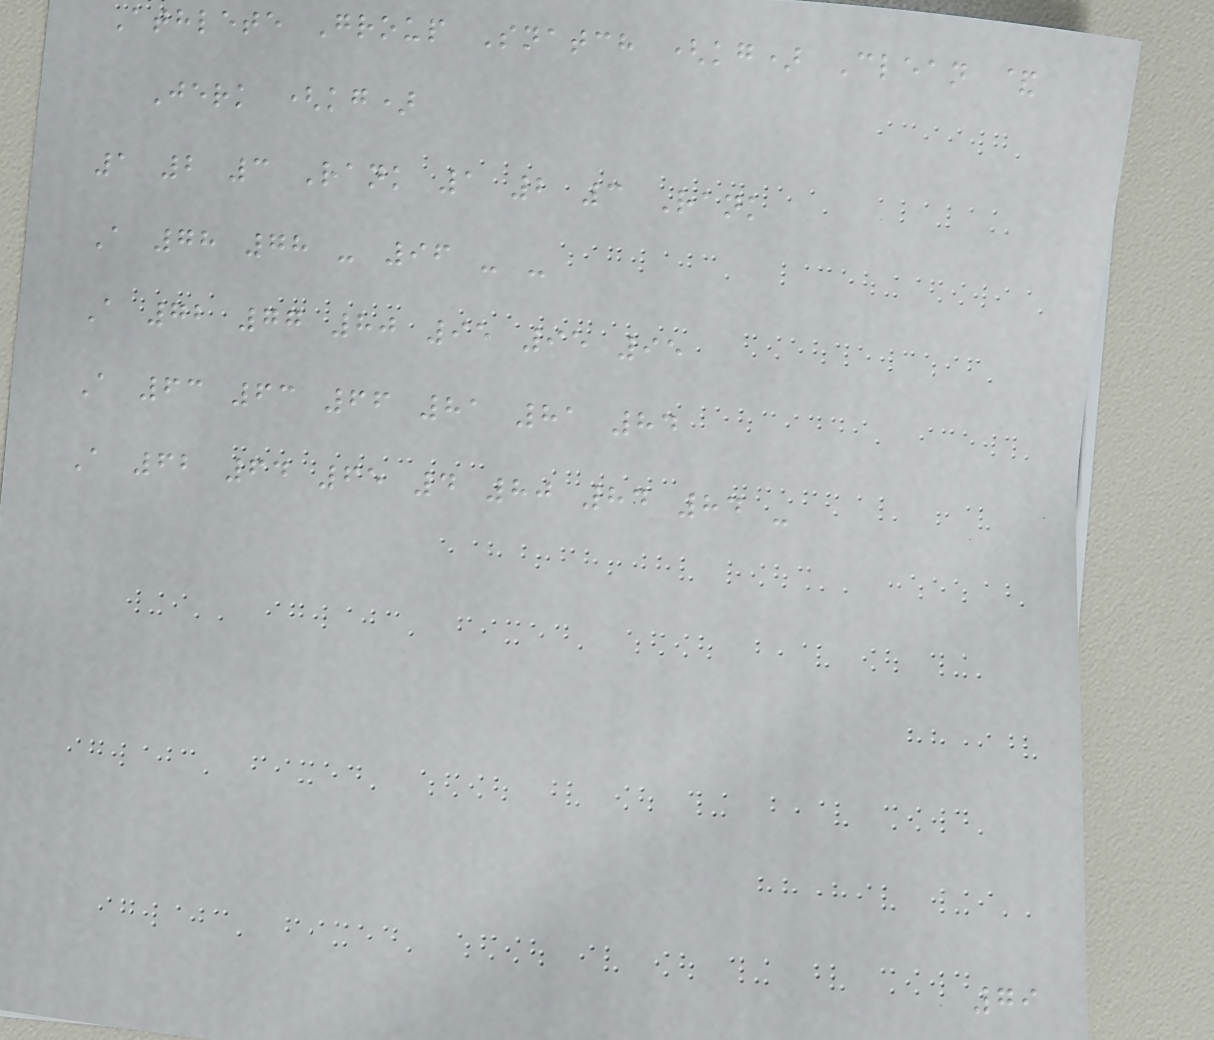Athlete Group Snatch (kg) Clean &
Jerk (kg)
1 2 3 Rank 1 2 3 Rank
A 78 78 - 96 - -
A 72 77 80 95 95 95
A 63 63 66 81 81 84
A 62 64 65 4 80 84 84 -
79
